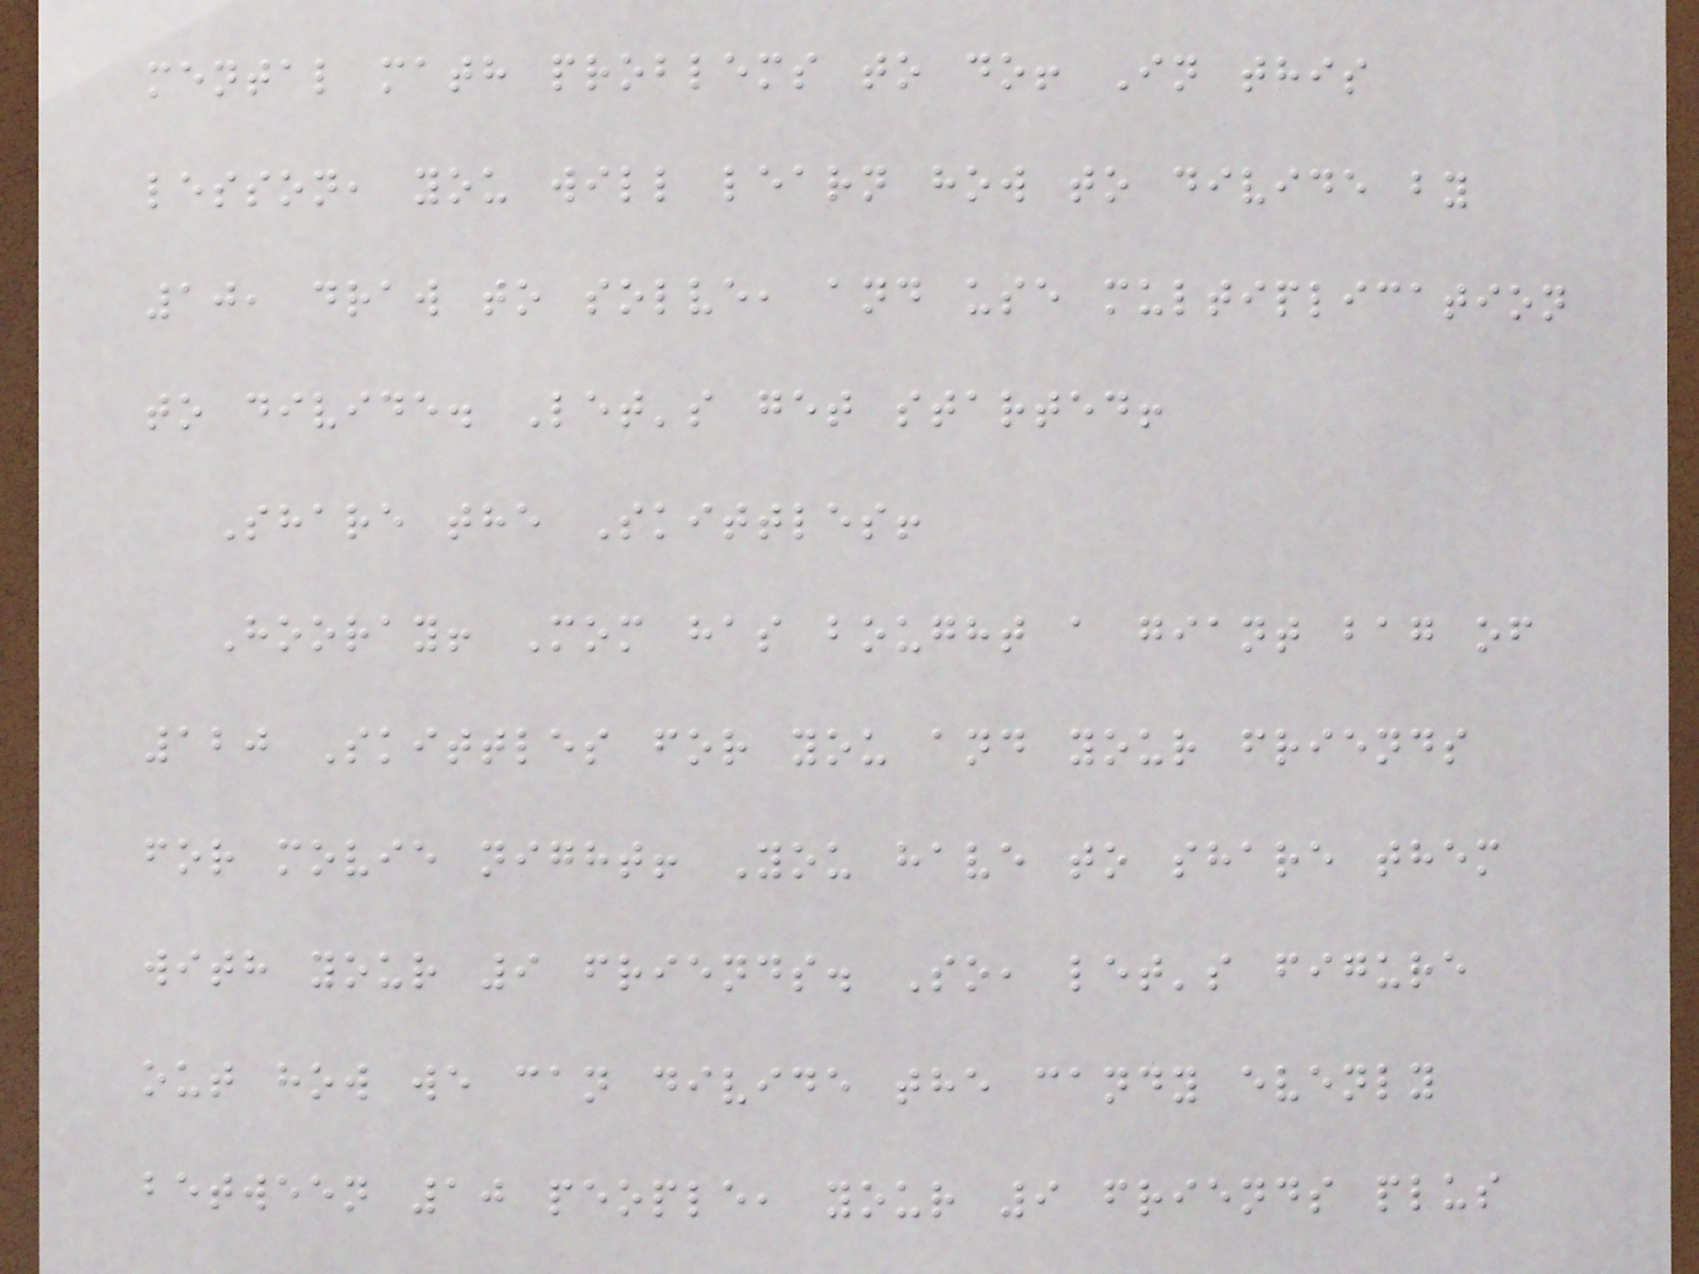mental math problems to do! In this
lesson, you will learn how to divide by
10, draw to solve, and use multiplication
to divide. Let's get started!
Share the Skittles!
Hooray! Mom has bought a giant bag of
120 Skittles for you and your friends
for movie night! You have to share them
with your 9 friends. So, let's figure
out how we can divide the candy evenly
between 10 people, your 9 friends plus
